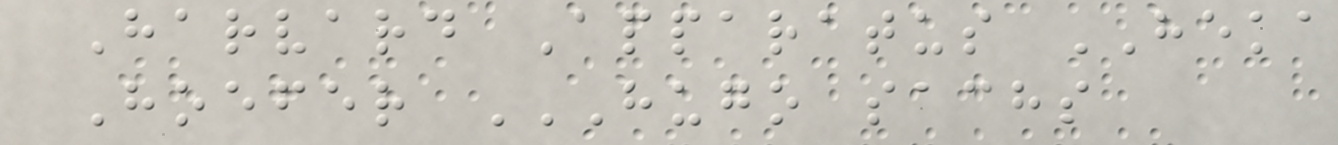Harvard Apparatus HEKA
Hoefer HUGO SACHS
